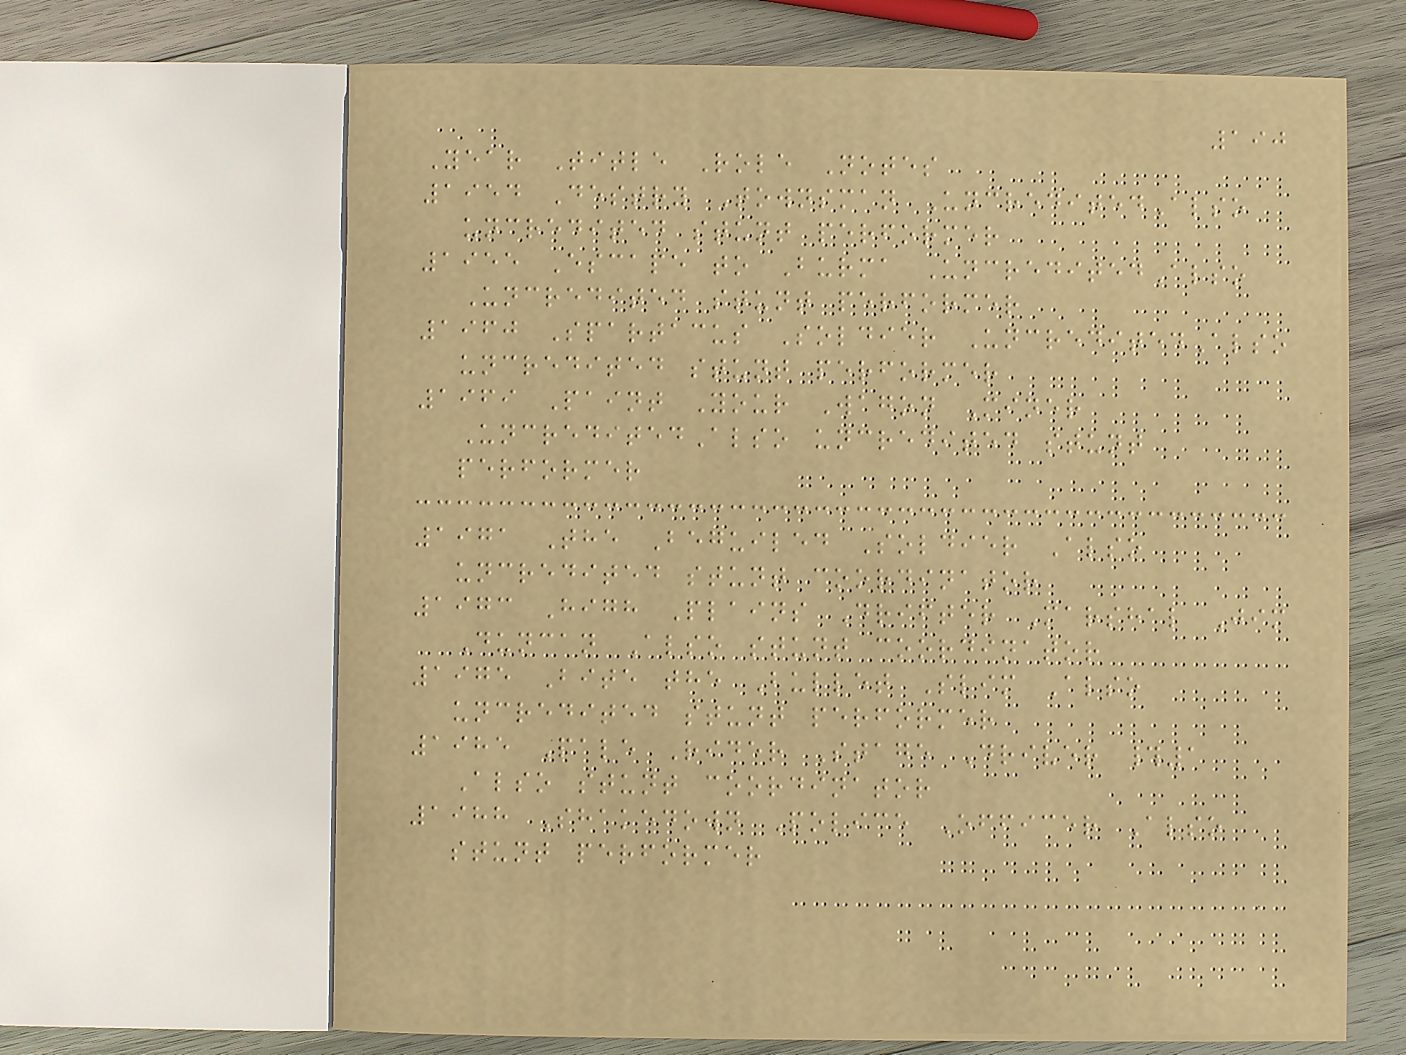190
Year Title Role Notes
1954 Destry Townsman UncreditedAlso
uncredited stunt performer
1955 Escape to Burma UncreditedAlso
Uncredited stunt performer
1960 Spartacus Soldier UncreditedAlso
uncredited stunt performer
1969 Paint Your Wagon Miner
UncreditedAlso uncredited stunt
performer
1971 The Beguiled Soldier Also
uncredited stunt coordinator
1973 High Plains Drifter Marshal Jim
Duncan Also stunt coordinator
1975 Bite the Bullet Slim Also
uncredited stunt performer
1985 Pale Rider Stage Driver #1
Also stunt coordinator
1988 Shakedown Police Officer Also
stunt performer
